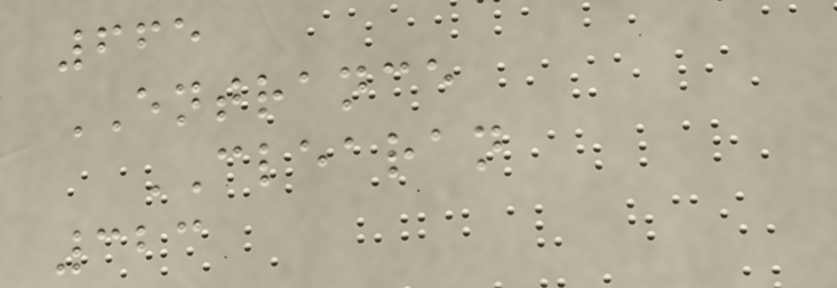665
ENTRANCE
CLEARAN
323
